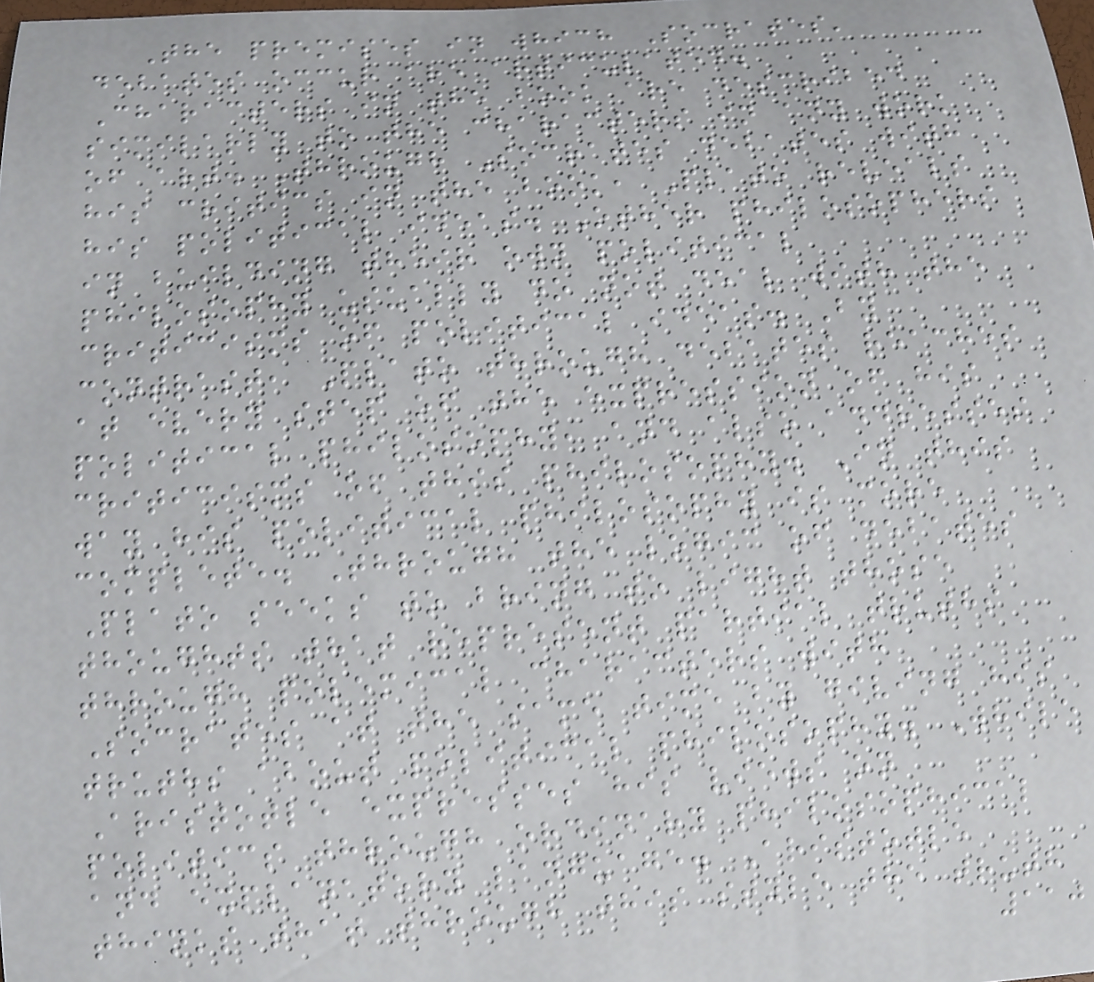The premises in which Socrates'
debates occur are articulated.
Characters in the book are described
similarly to the characters in any work
of art. Through Socrates debates with
his critics in the book, Plato reveals
his political ideas. Other philosophers
in building their own political
philosophy usually do not deal with the
criticisms of political ideas. By
contrast, Plato through debates reaches
at every step of the expression of his
political philosophy, and also addresses
criticisms of this philosophy. In this
way his political philosophy is more
complete. Through the logic of debates
Plato seeks to bring to light those
thoughts that represent partial truths
through polemical characters with
Socrates at the same time by giving his
truths about political philosophy. While
Aristotle expresses his views on
politics through ordinary philosophical
and explanatory language. Aristotle
thinks that through this style the truth
110
